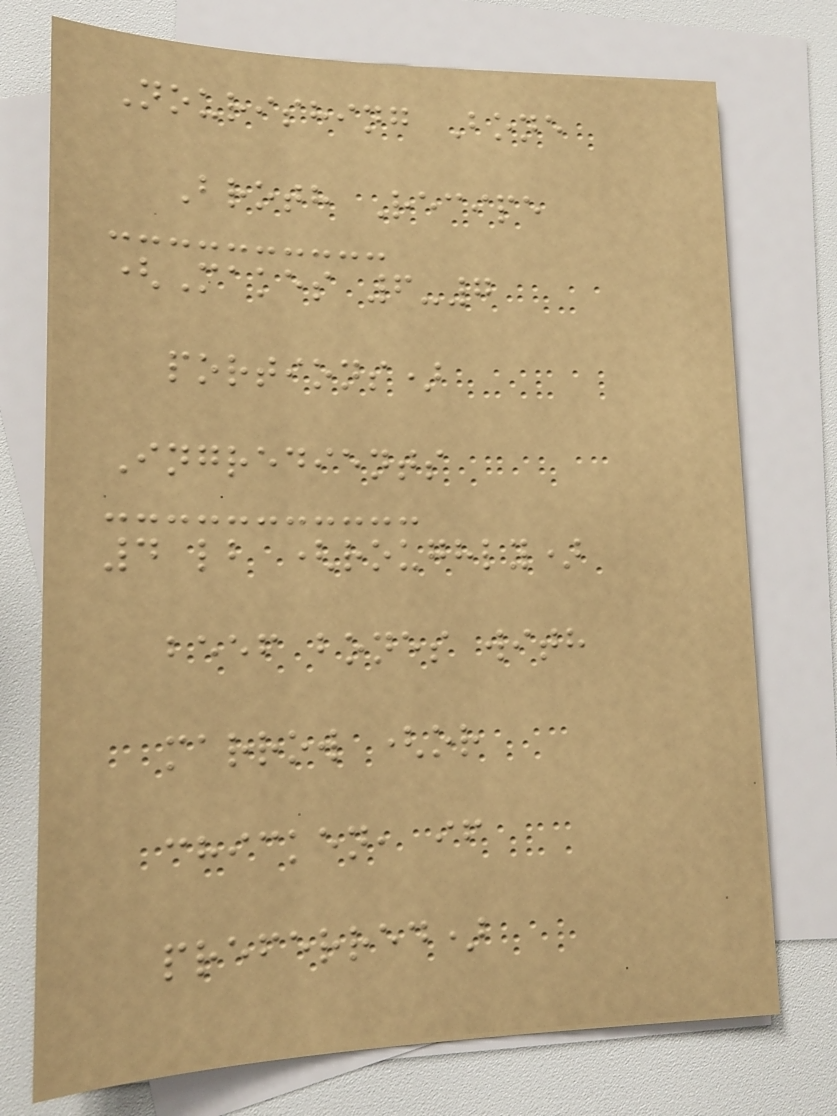Nourishing Bone
Broth Recipe
(Makes 6-7
portions)
Ingredients
4 lb (roughly)
beef bones with
marrow (or
chicken, if
preferred)
